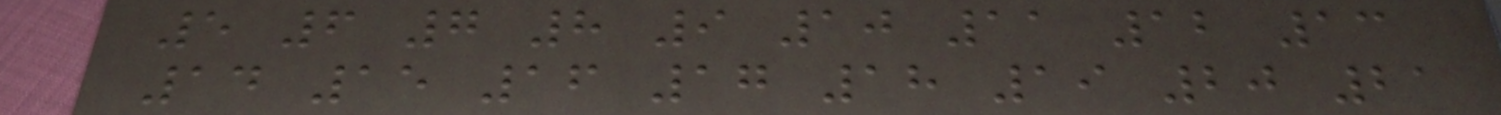5 6 7 8 9 10 11 12 13
14 15 16 17 18 19 20 21
